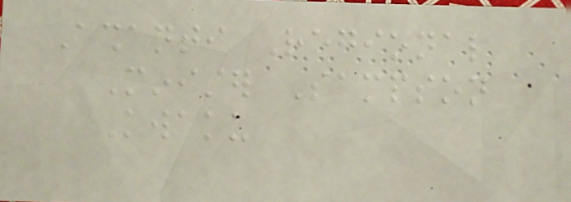Ashanti Regional
Minister Sampson
Kwaku
